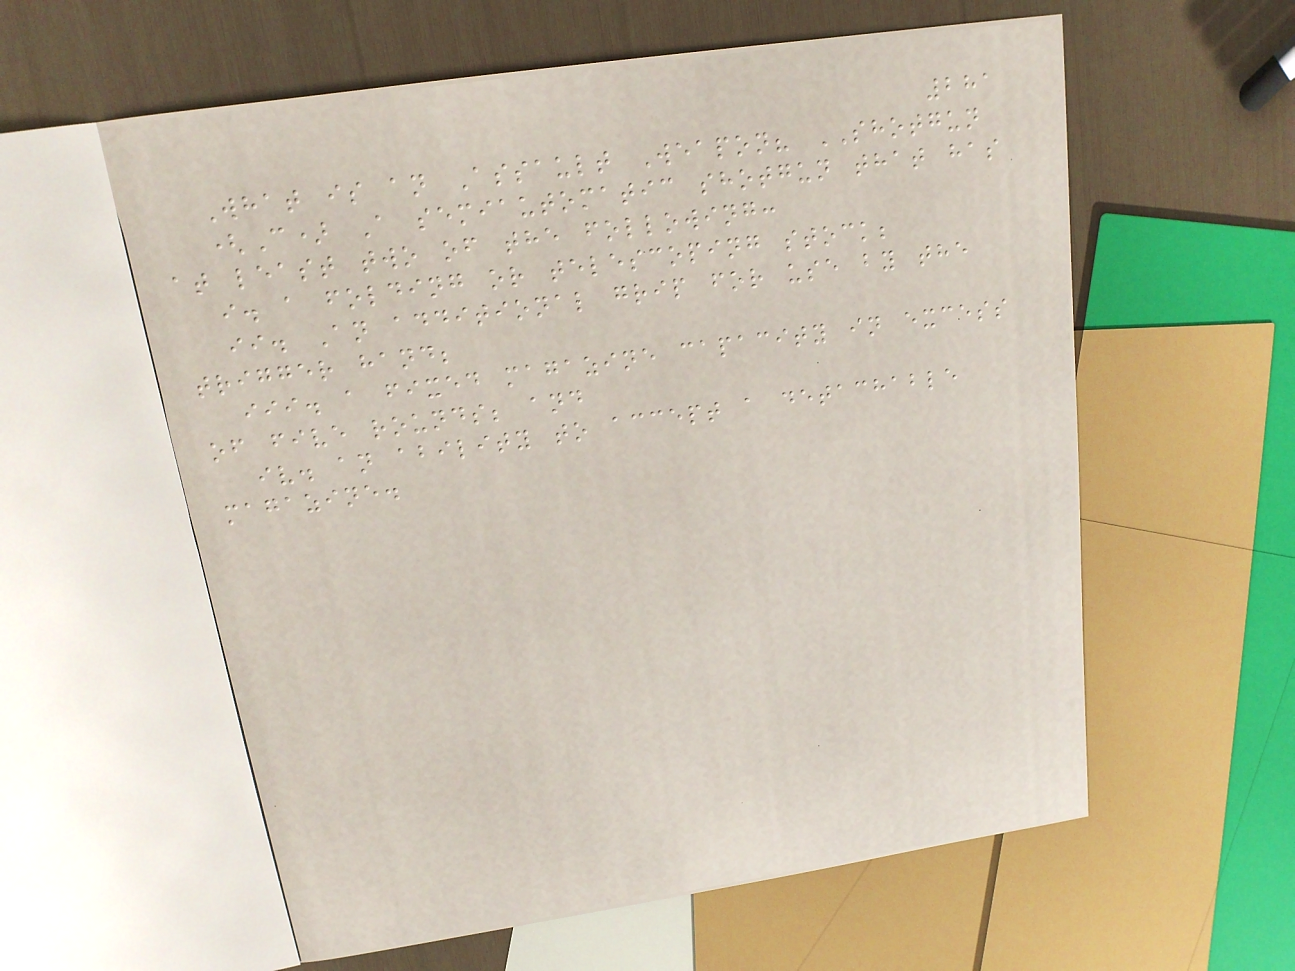281
What is an Assault Weapon? SHOTGUN
(C) A semiautomatic shotgun that has
at least two of the following:
i. a folding or telescoping stock;
ii. An additional grip for use by the
trigger hand;
iii. a fixed magazine capacity in excess
of five rounds; and
iv. an ability to accept a detachable
magazine.
